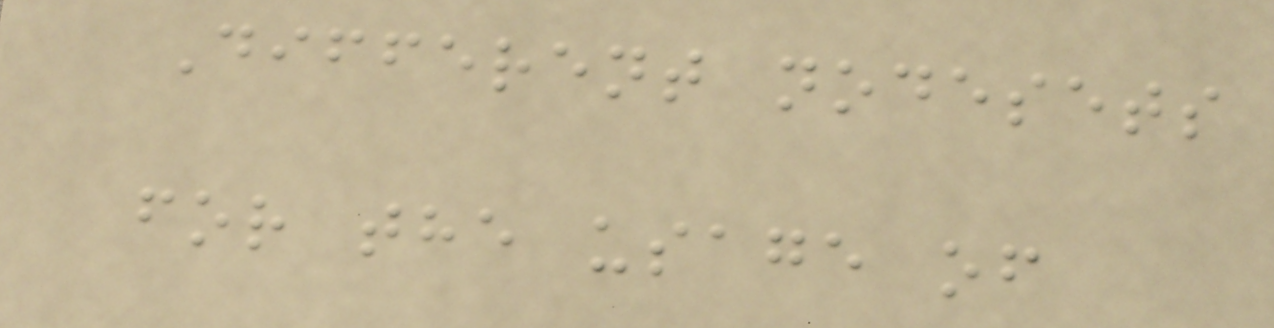Different nodesets
for the usage of
